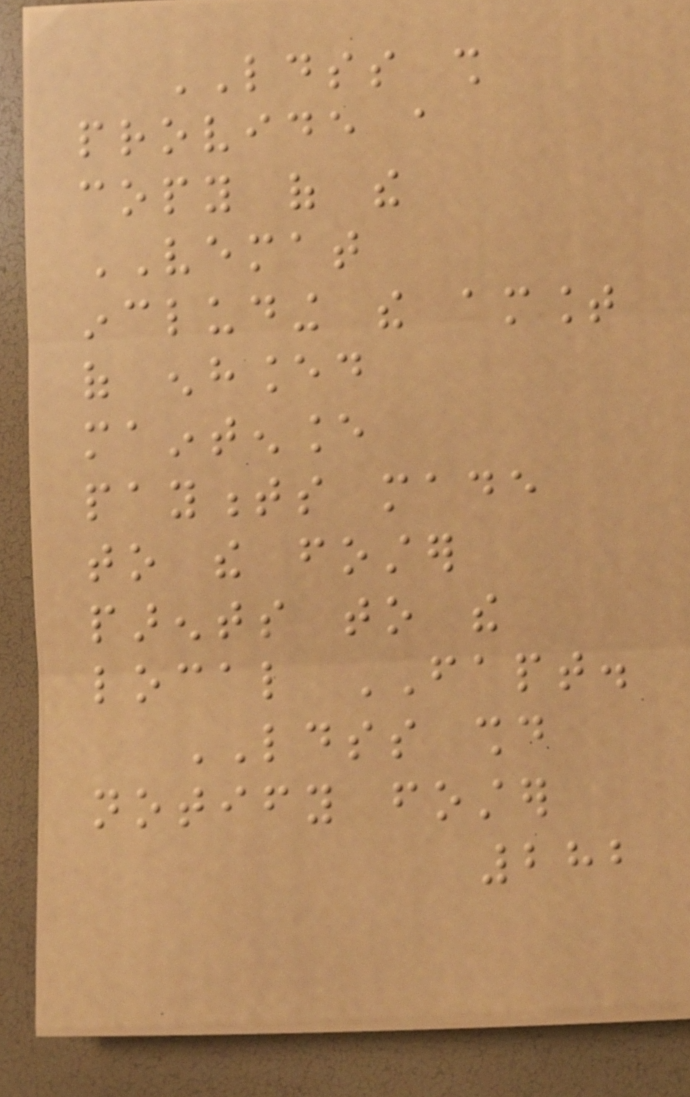LDSS shall
provide a
copy of the
VEMAT
including the amount
of enhanced
maintenance
payments made
to the foster
parents to the
local FAPT.
LDSS should
notify foster
282
